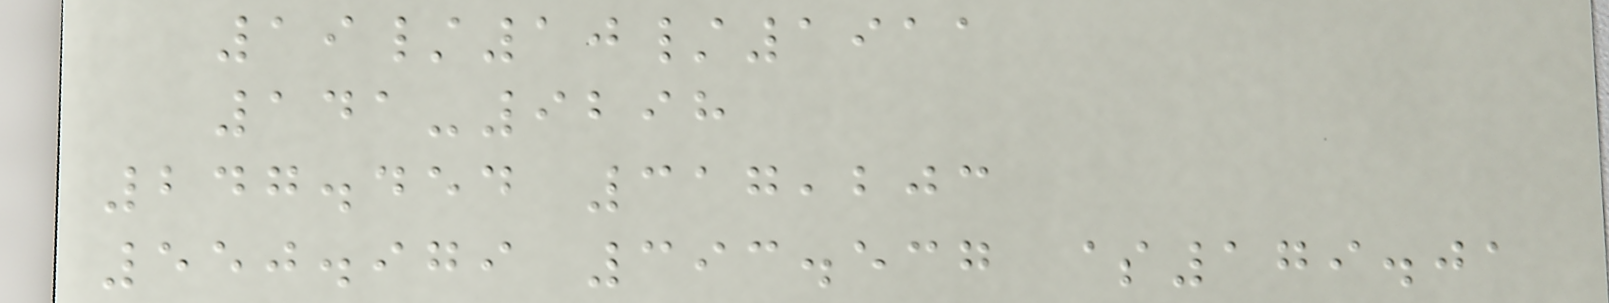19/10/1911
141-9298
247.454 317,203
550.979 393.537 $179.01
